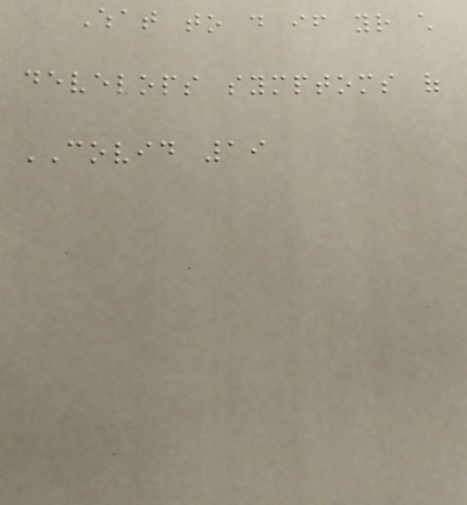What to do if your child
develops symptoms of
COVID 19
